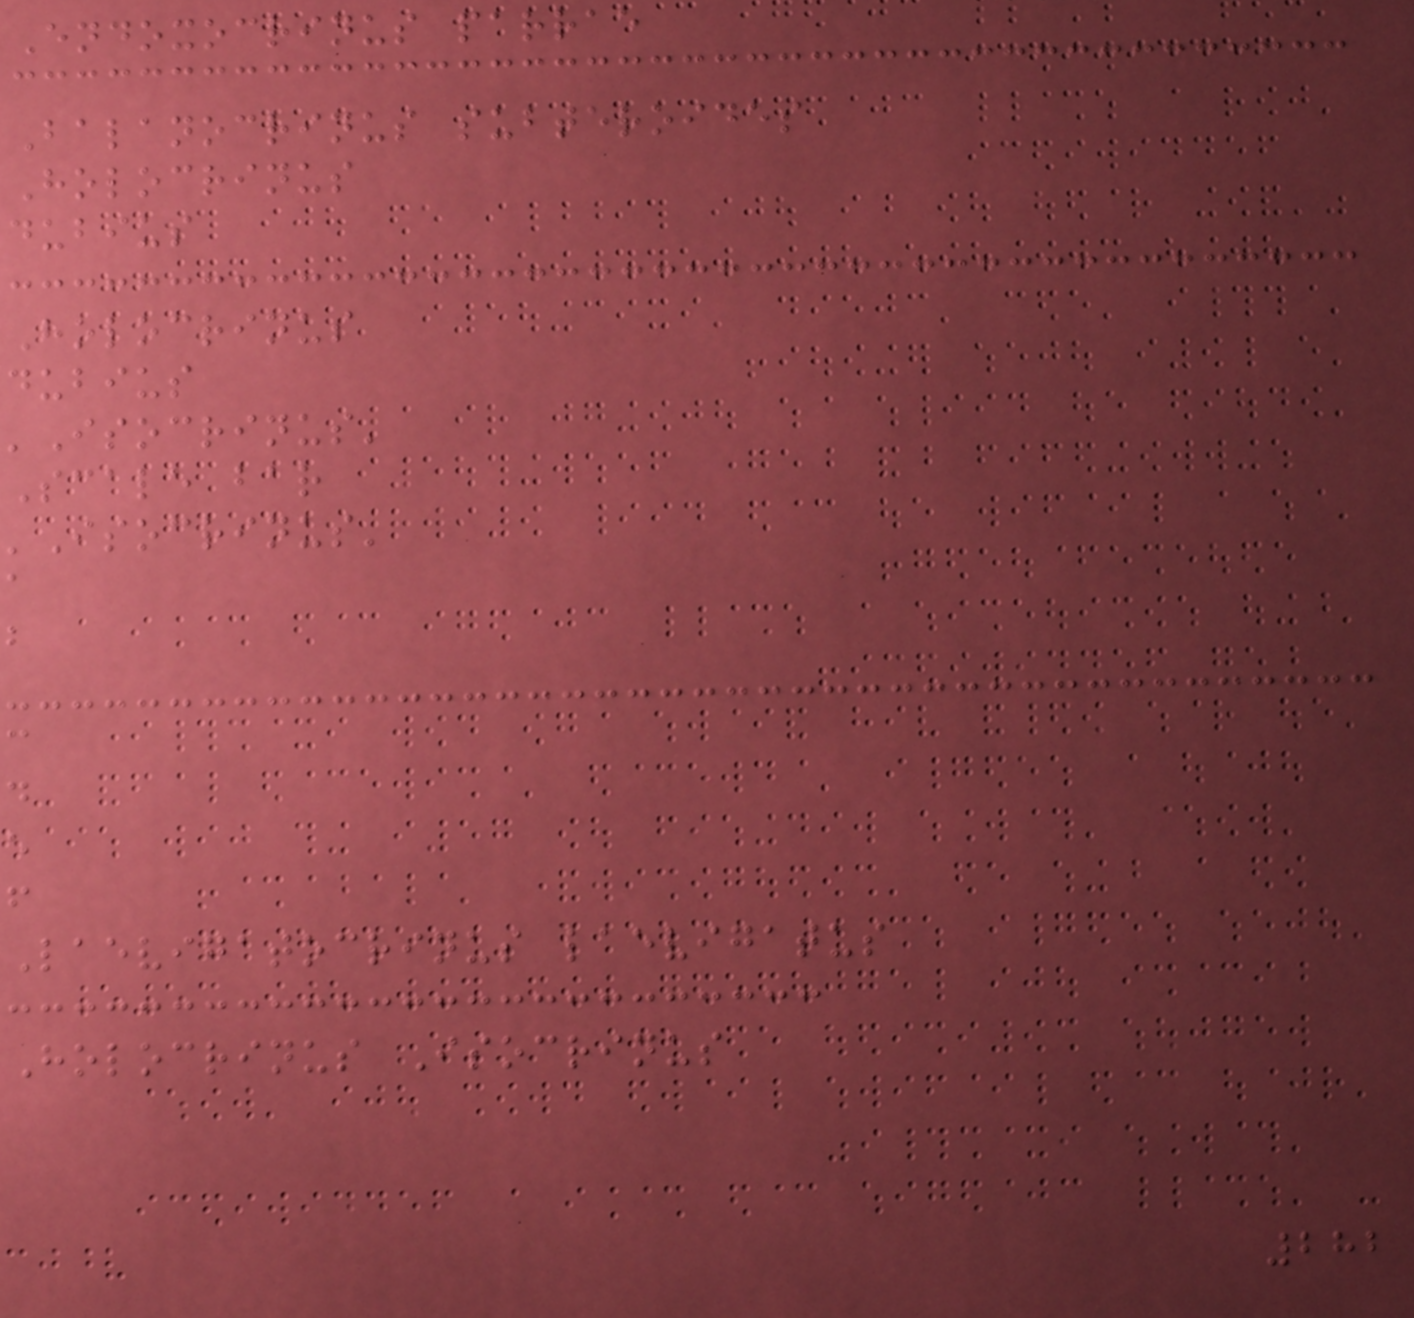Endoxocrinus parrae
Balanocrinus subteroides
Holocrinus
dubius
Holocrinus
dubius
'Isocrinus'
Scale bar
'Isocrinus'
a
b
c
d
e
f
Laevigatocrinus laevigatus
Holocrinus Isocrinus
282
